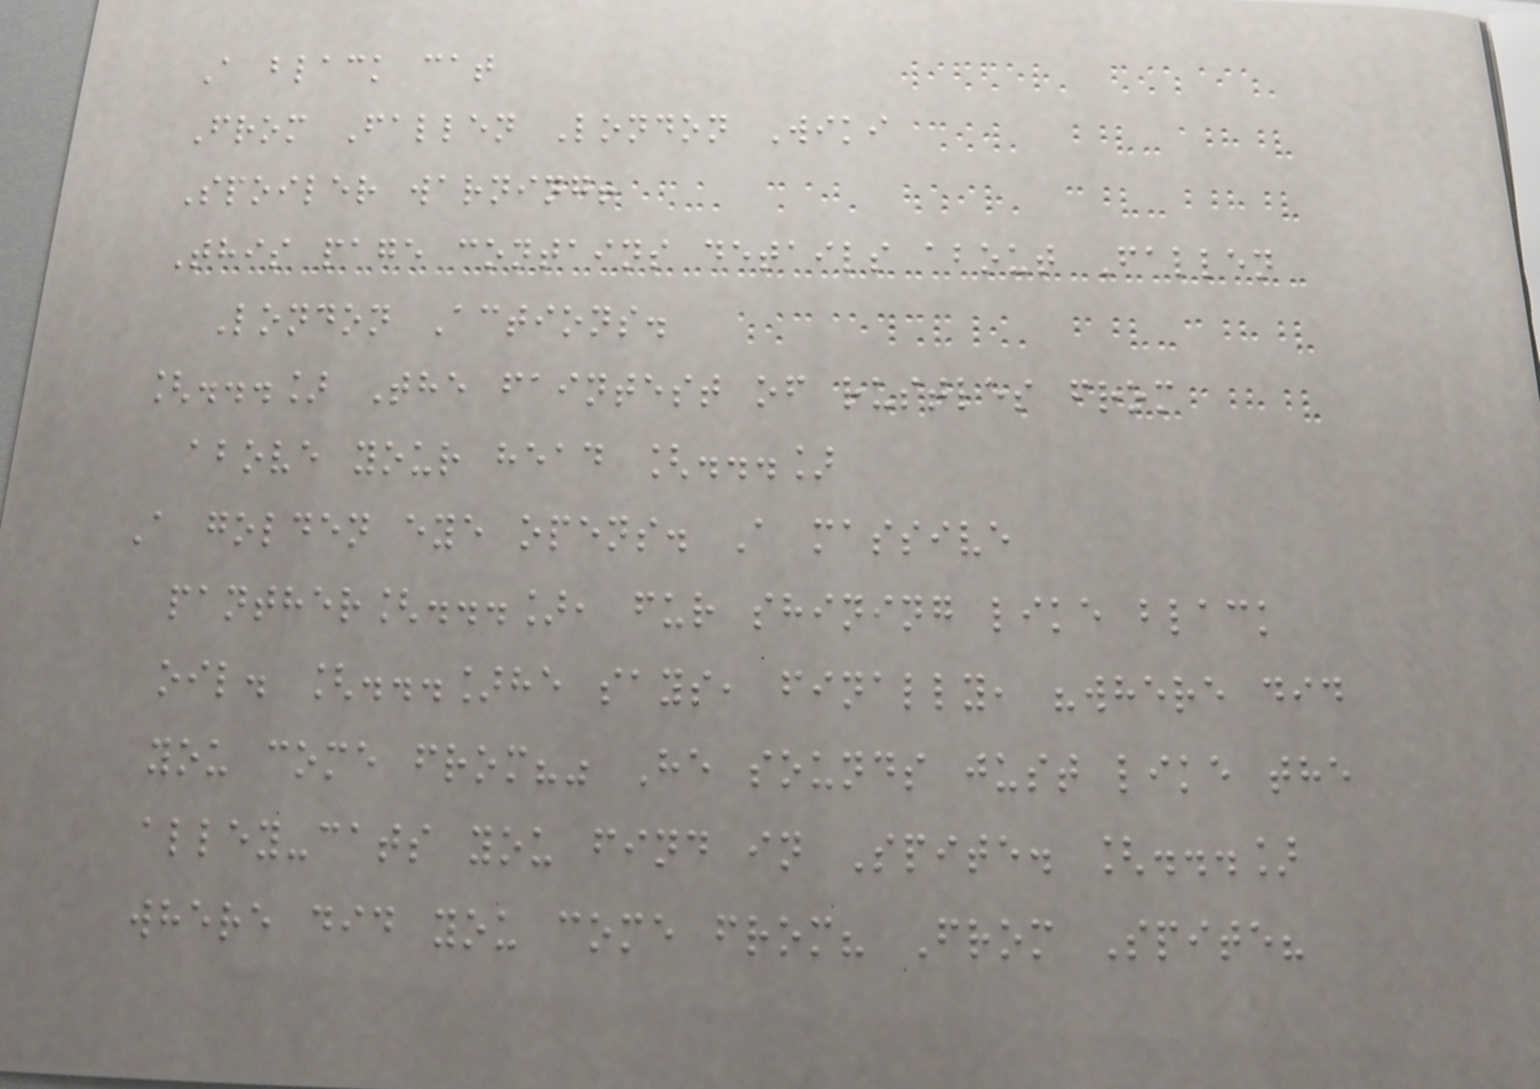A black cat
From Fallen London Wiki
Spoiler warning!
This page contains details about Fallen
London Actions.
[...] The faintest of rustles from
above your head [...]
A golden eye opens. A massive
panther[...], fur shining like black
oil. [...]he says, finally, "where did
you come from?" He sounds just like the
alley-cats you find in Spite. [...]
where did you come from? From Spite?
